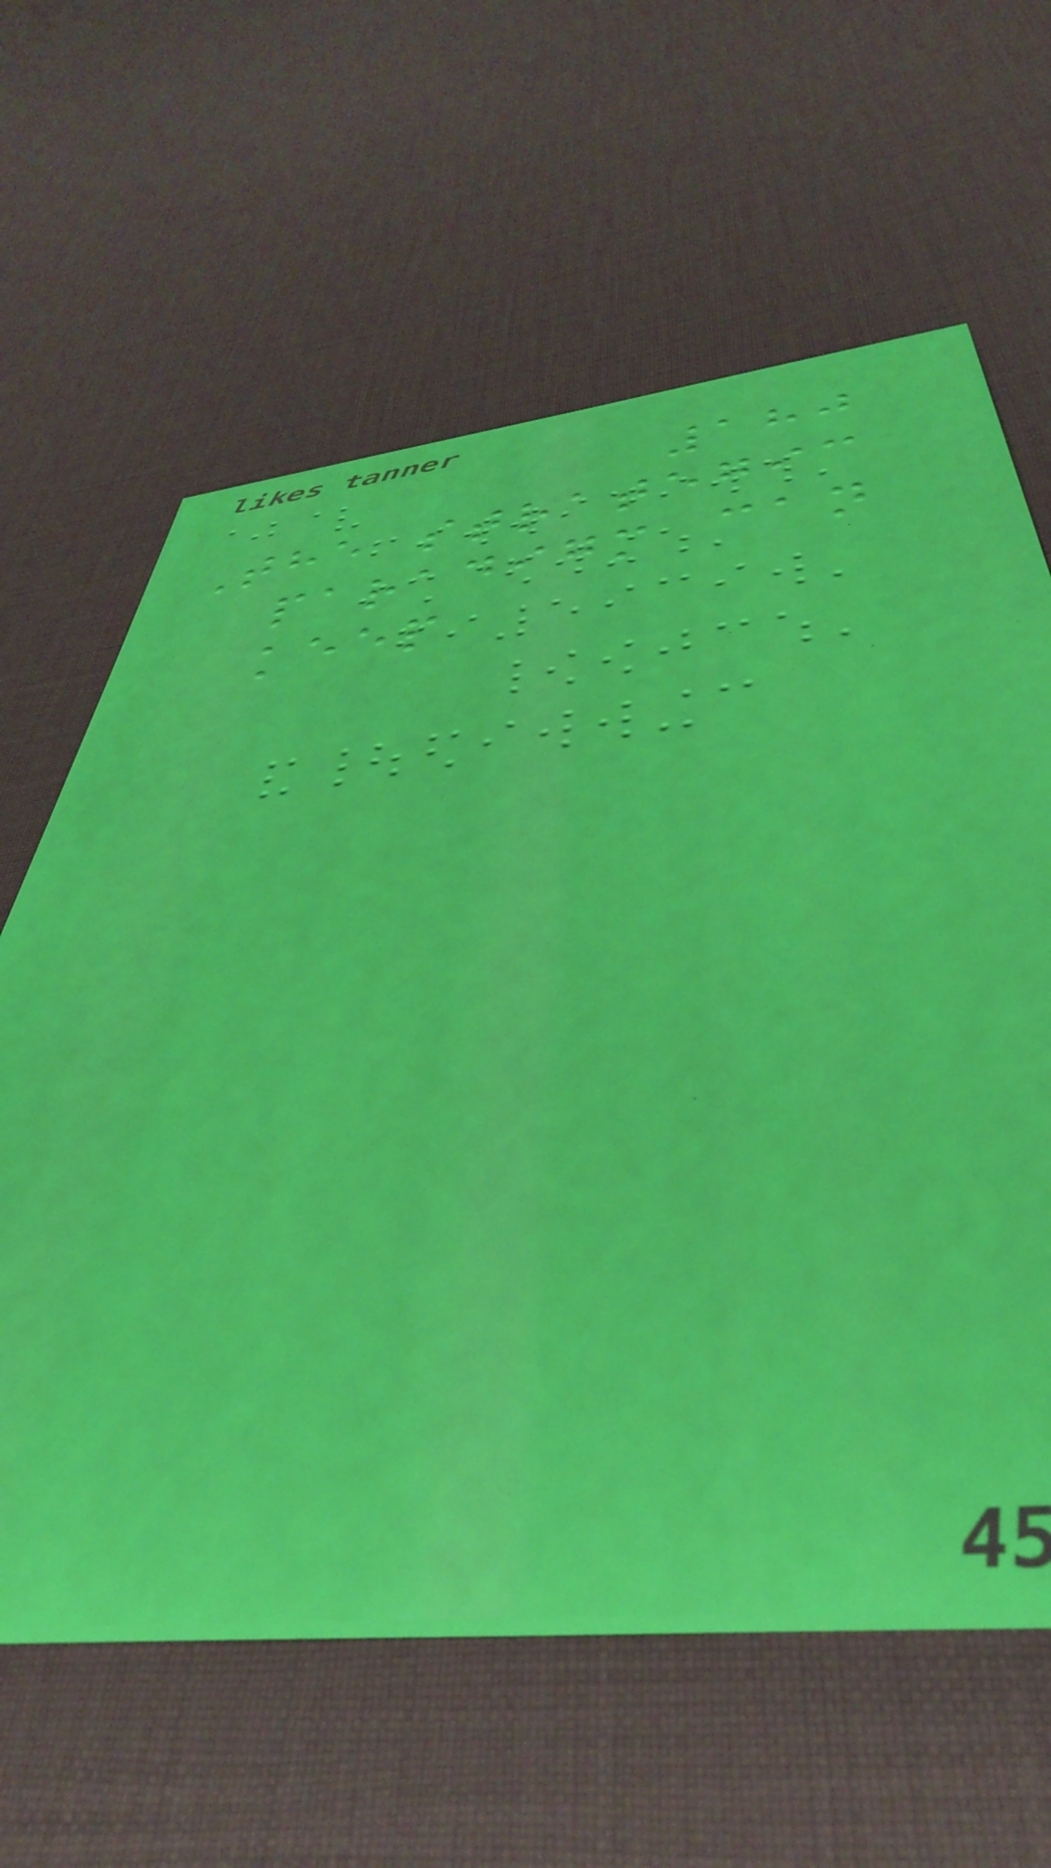180
The strategic
paradigm can
keep
